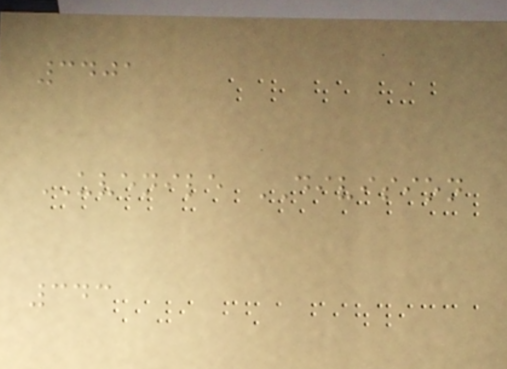3401
UVENILE DIVISION
343
